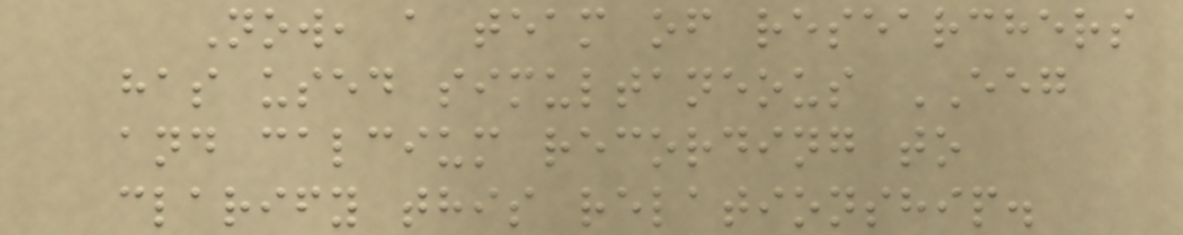Now, a team of researchers
has used simultaneous EEG
and calcium recording to
clarify this relationship.
